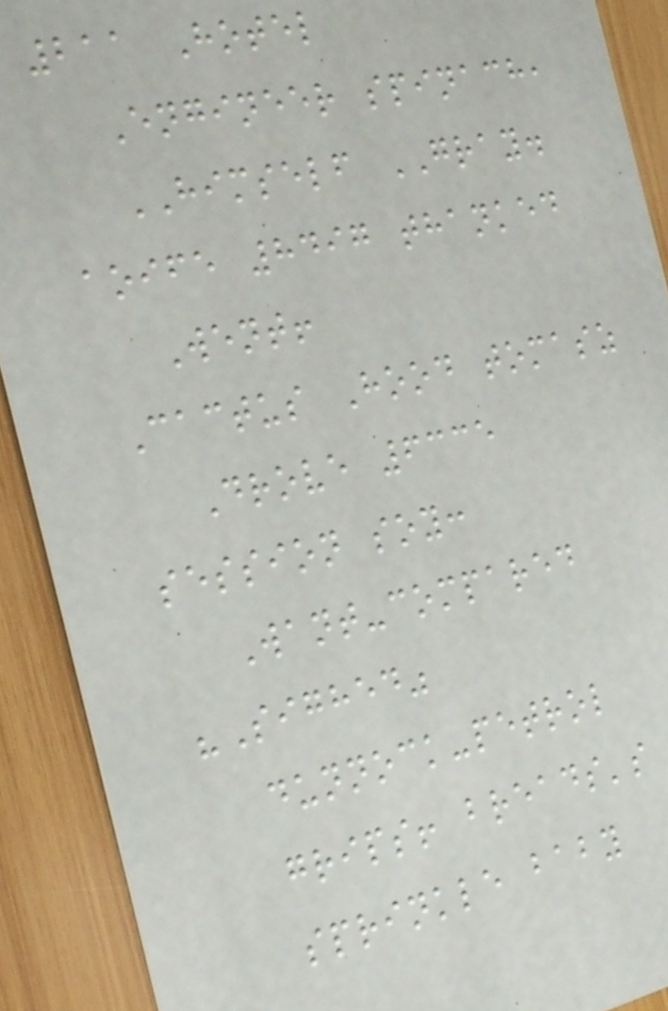211 Hotel
Engineer spinach,
HIMSELF GRAY.
aoife 8497 thanked
Went!
Cactus Hood tomasz
Drove 6335
session soy:
Want-compared
"Sighed"
dunnock-petrol
grips! breads's
sprinkle baby
